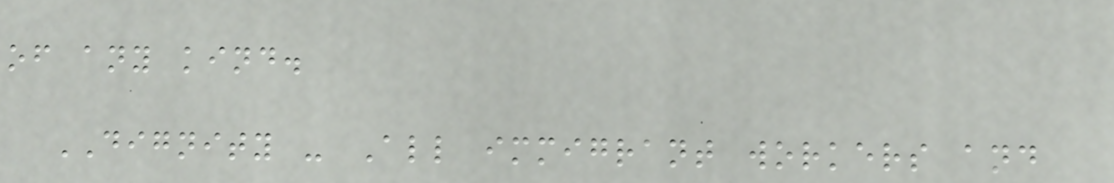of any kind.
DIGNITY - All immigrant workers and
